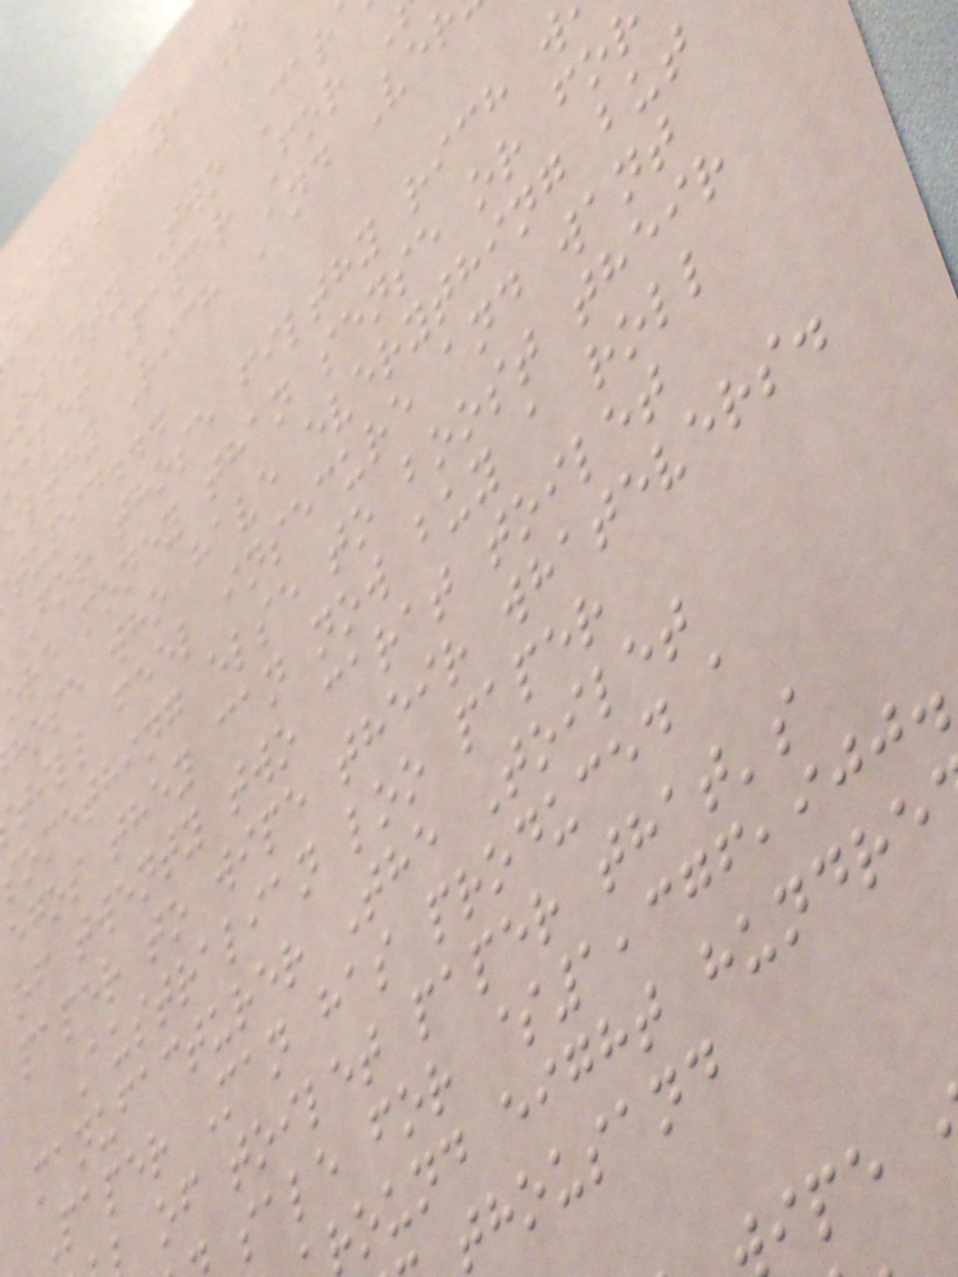wednesday, O
twenty Two Car
ilet Paper For
ilthy Rich And Ve
tupid...
For those filthy rich w
ore money than sense or fo
hose who have everything but
till feel insecure and want
something else to boost their
egos they can now buy a roll
of twenty two carat toilet
paper to wipe their whatevers.
Australian loo paper
manufacturer The Toilet
Paper Man has produced a
of toilet paper that's
sale for $1,376,900.
round eight hundre
thousand
